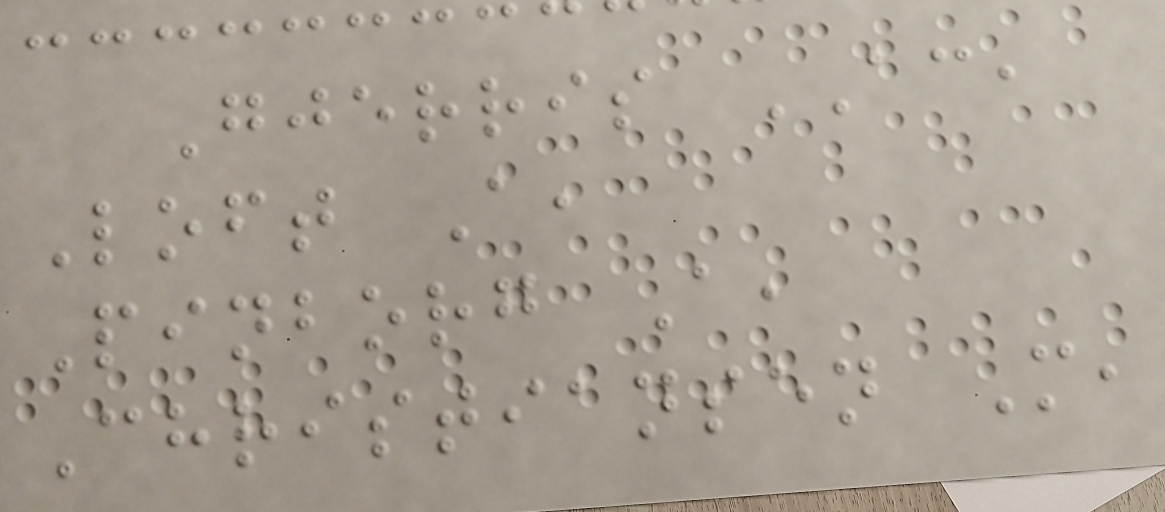Gjerris AC,
Loft A,
Pinborg A,
Christiansen M,
